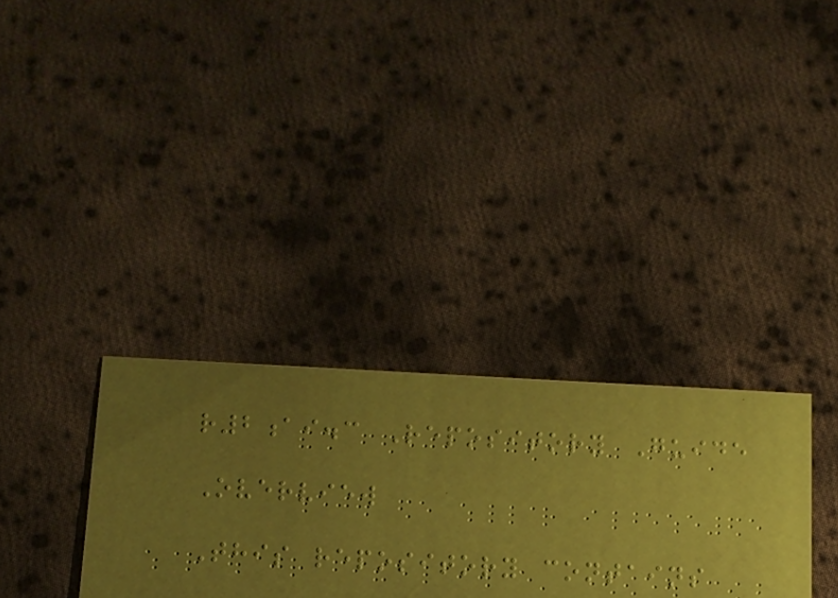r2ai.c Repository Guide
Overview
This repository contains
